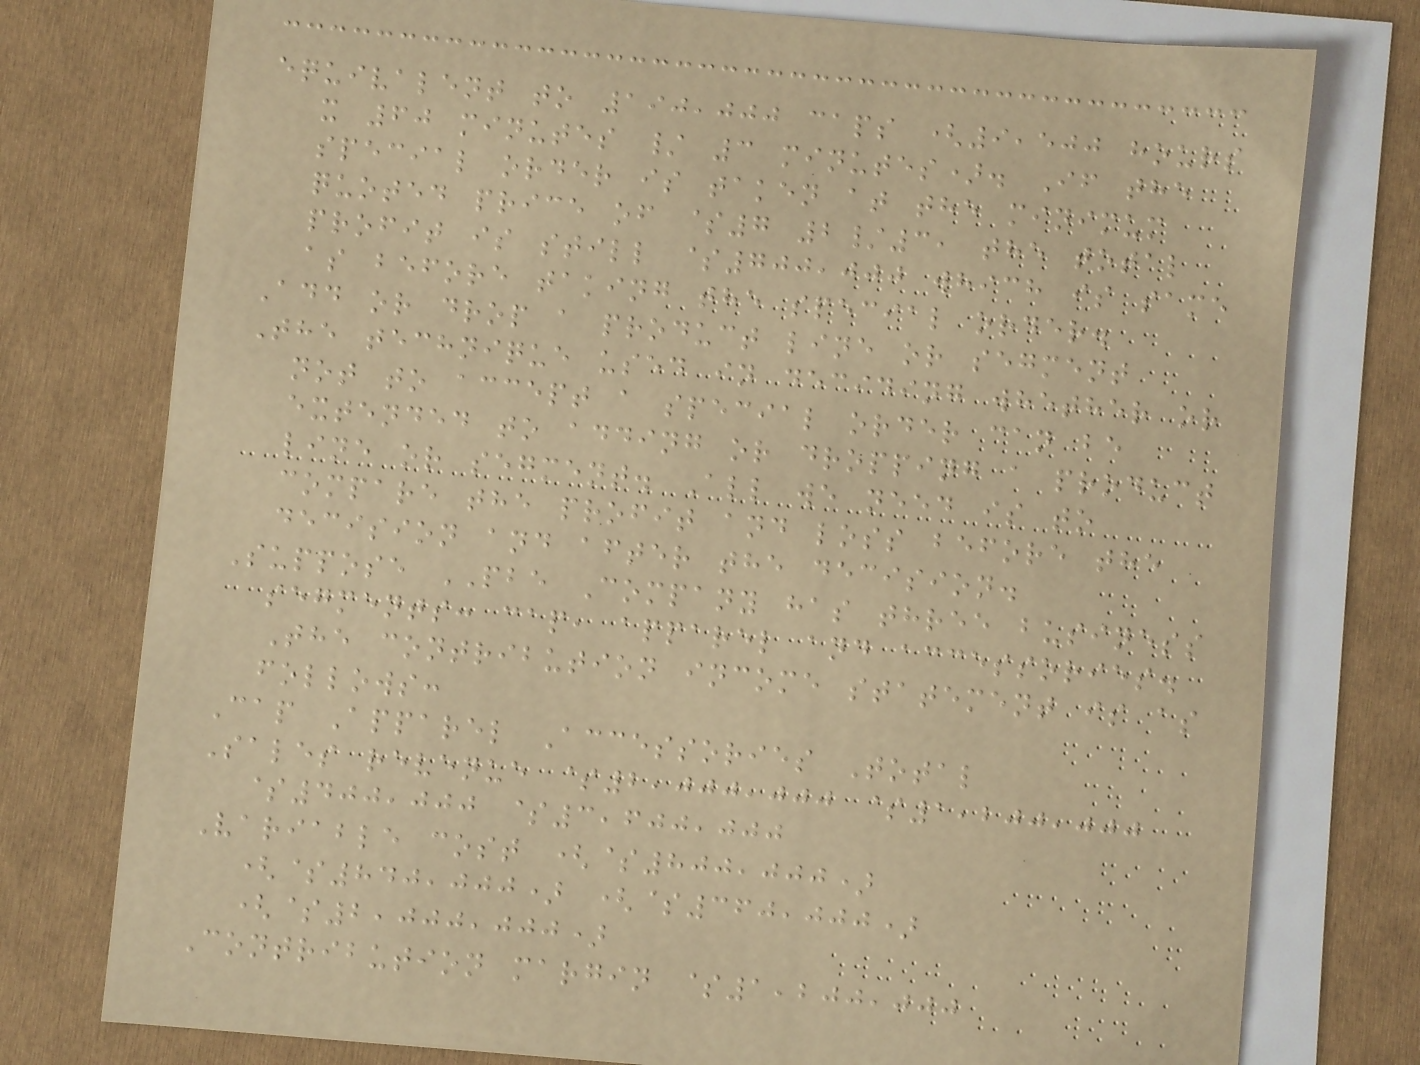equivalent to 190,000 caps (9,500 hours
x 60 minutes / 3 minutes). If the
special order is taken at the minimum
quoted price of $7 2/3, the total
profit is still $700,000 which is same
as before taking the special order.
Add or drop a product line or segment
The technique used in deciding whether or
not to accept a special order can be
extended to adding or dropping a product
line or segment. All we need is to
compare the profit and loss before the
decision and after the decision.
Suppose PBE Company has three business
segments: cap, apparel and accessories.
The contribution income statement is as
follows:
Cap Apparel Accessories Total
Sales revenue $2,000,000 $1,200,000
$400,000 $3,600,000
Variable cost ($800,000)
($840,000) ($360,000)
($2,000,000)
Contribution margin $1,200,000
